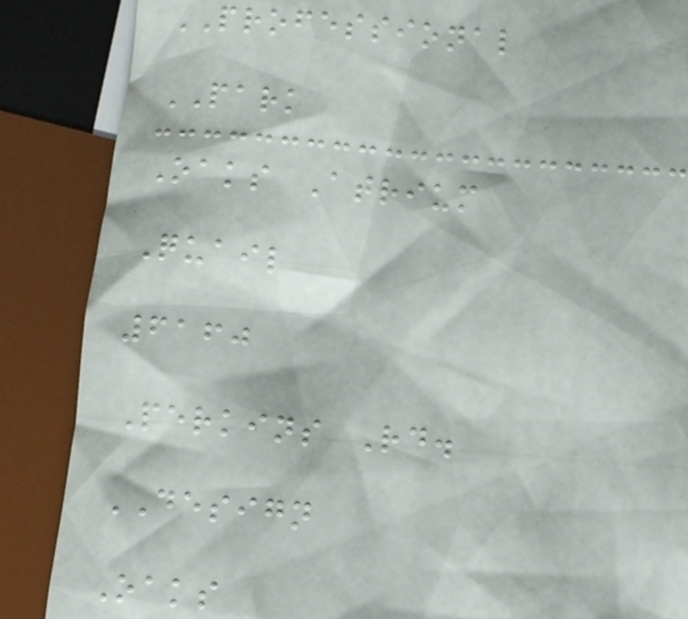PROFESSIONAL
PARK
Oaks Atrium
Quail
6160
Perkins Rd.
DESIGN
Oaks
